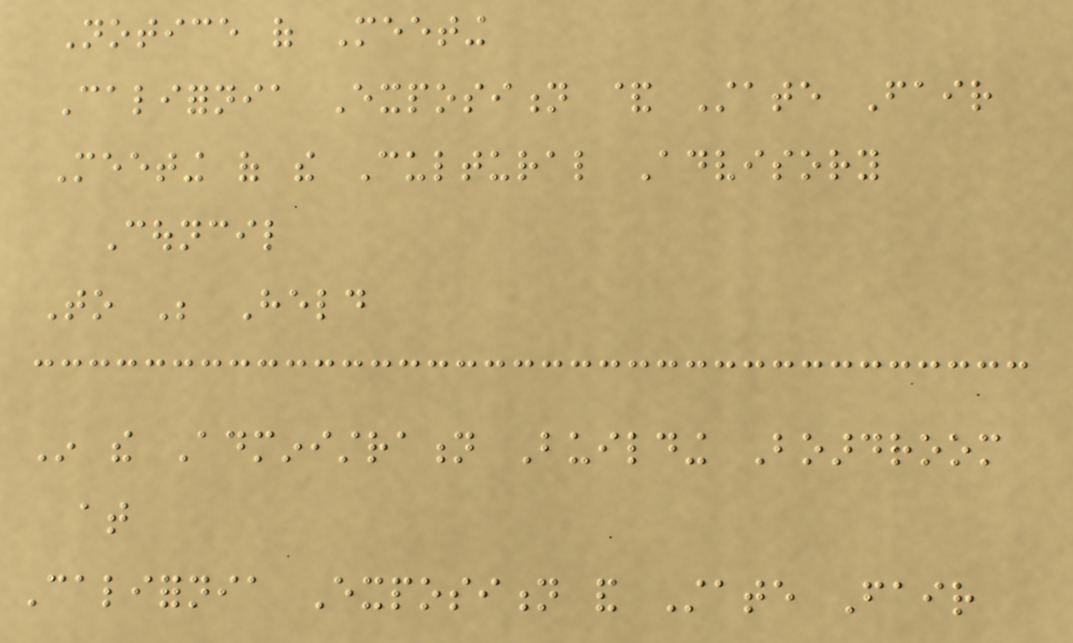Notice of Meeting
California Exposition & State Fair
Meeting of the Cultural Advisory
Council
To Be Held
In the Administration Building Boardroom
at
California Exposition and State Fair
